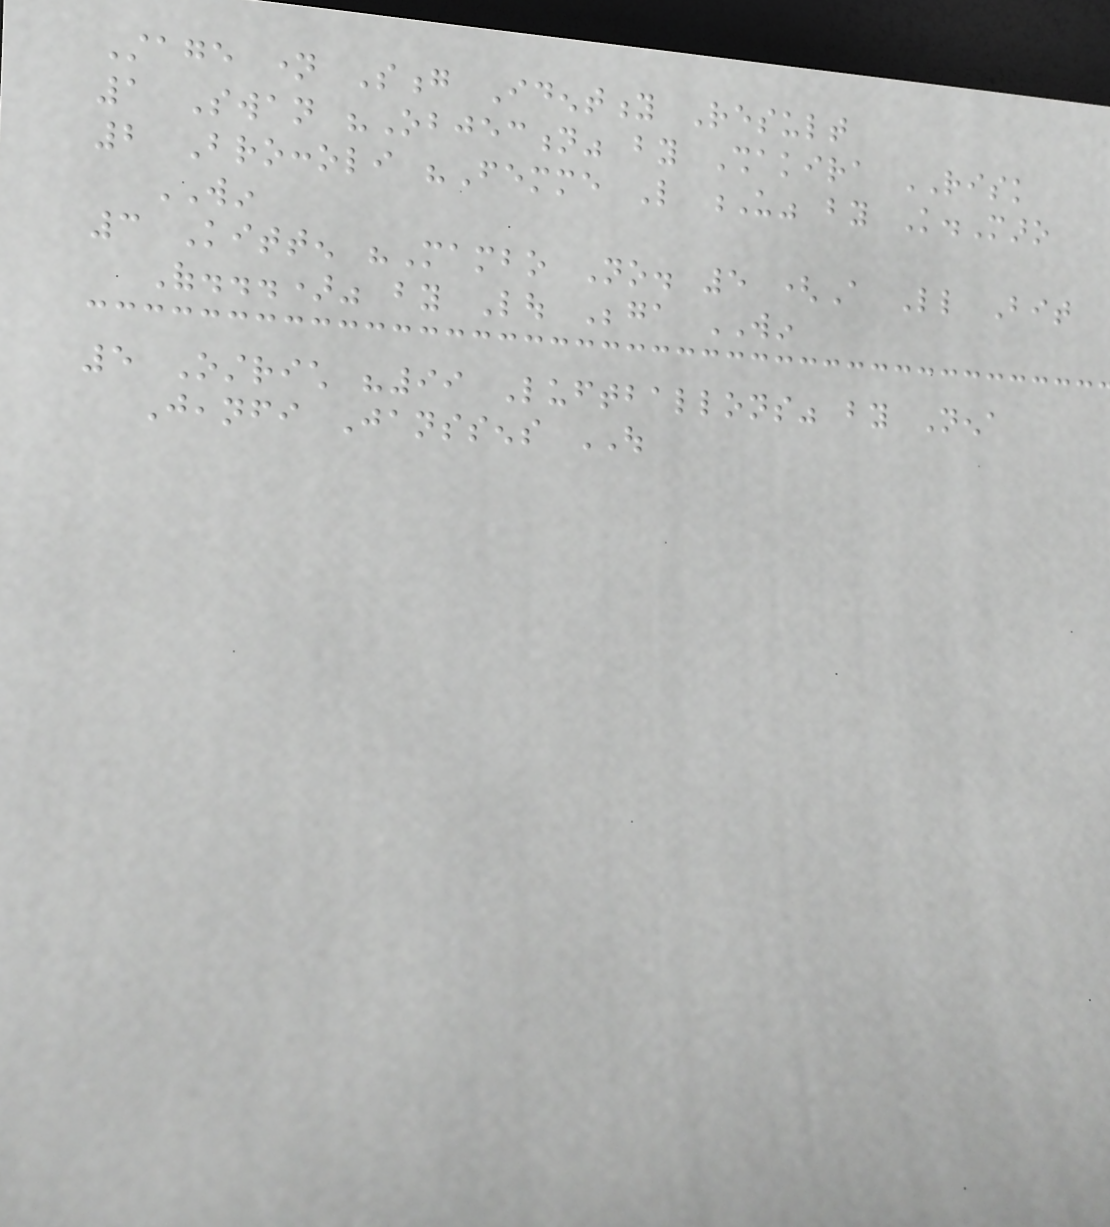Stage name Song Identity Result
1 Swan "Objection" by Shakira RISK
2 Broccoli "Femme Like U" by K.Maro
WIN
3 Kitten "Mambo No. 5 (A Little Bit
Of...)" by Lou Bega WIN
5 Ostrich "99 Luftballons" by Nena
Jeanfi Janssens OUT
